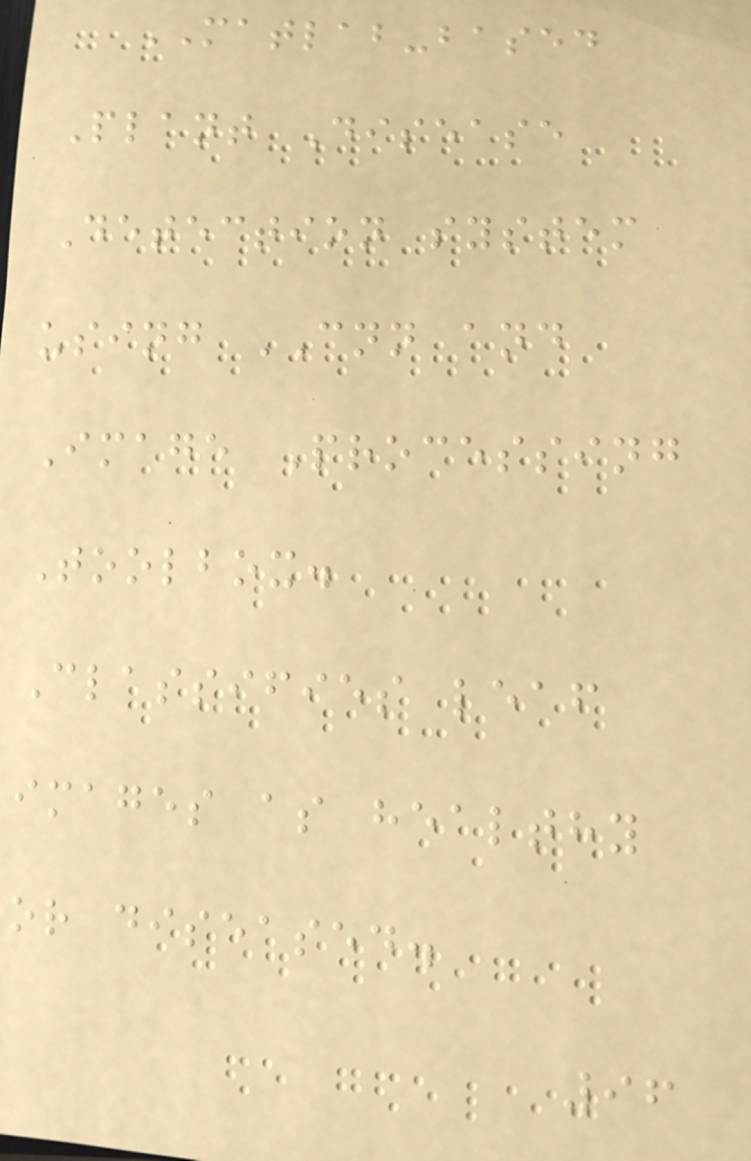MATLAB-based
Plant Disease
Detection system
using CNN and
Image Processing
Toolbox.
Classifies leaf
images as healthy
or diseased.
96
